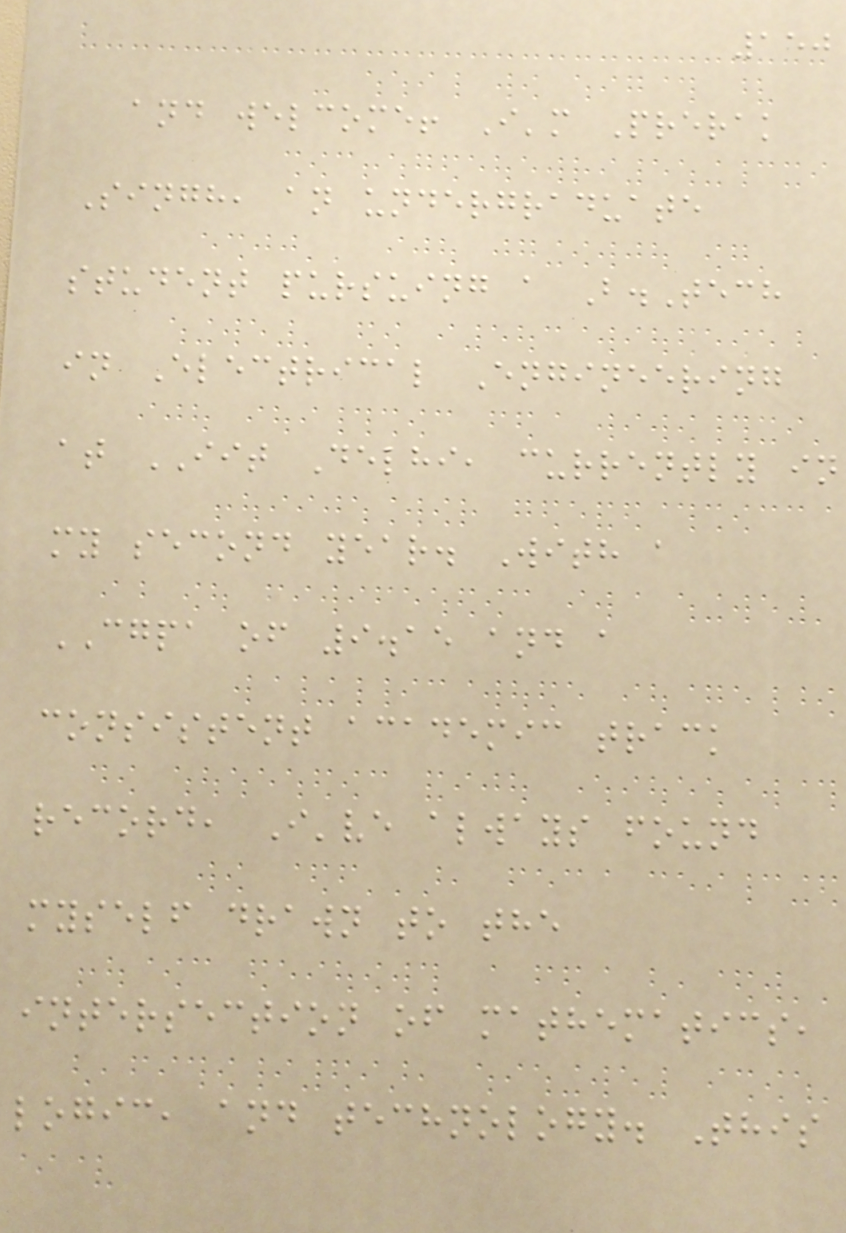150
and welcome! I'm Prerak
Singh, an undergraduate
student pursuing a B.Tech
in Electrical Engineering
at IIT Delhi, currently in
my second year. With a
CGPA of 9.15 and a
consistent academic track
record, I've always found
myself drawn to the
intersection of mathematics,
logic, and technology. This
